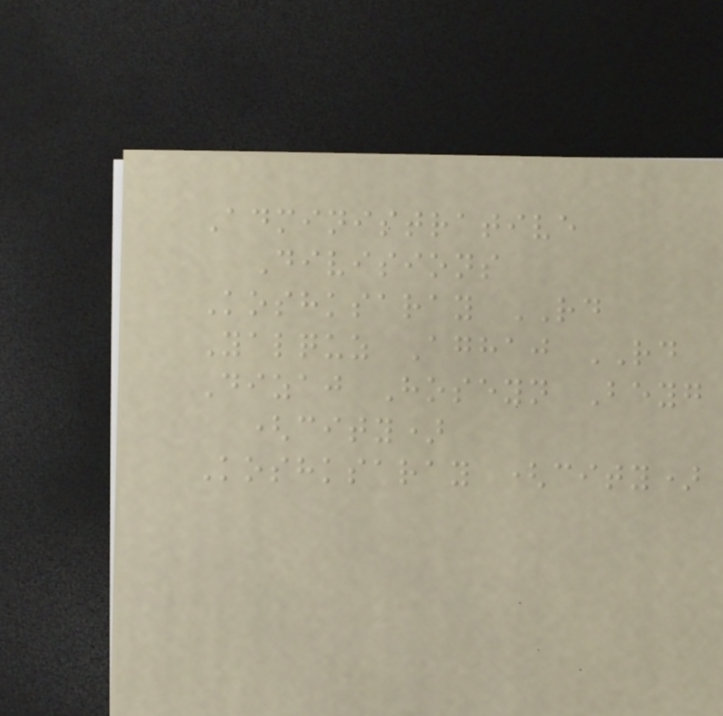Administrative
Divisions
Koshksaray RD
Yalquz Aghaj RD
Dizaj Hoseyn Beyg
(city)
Koshksaray (city)
